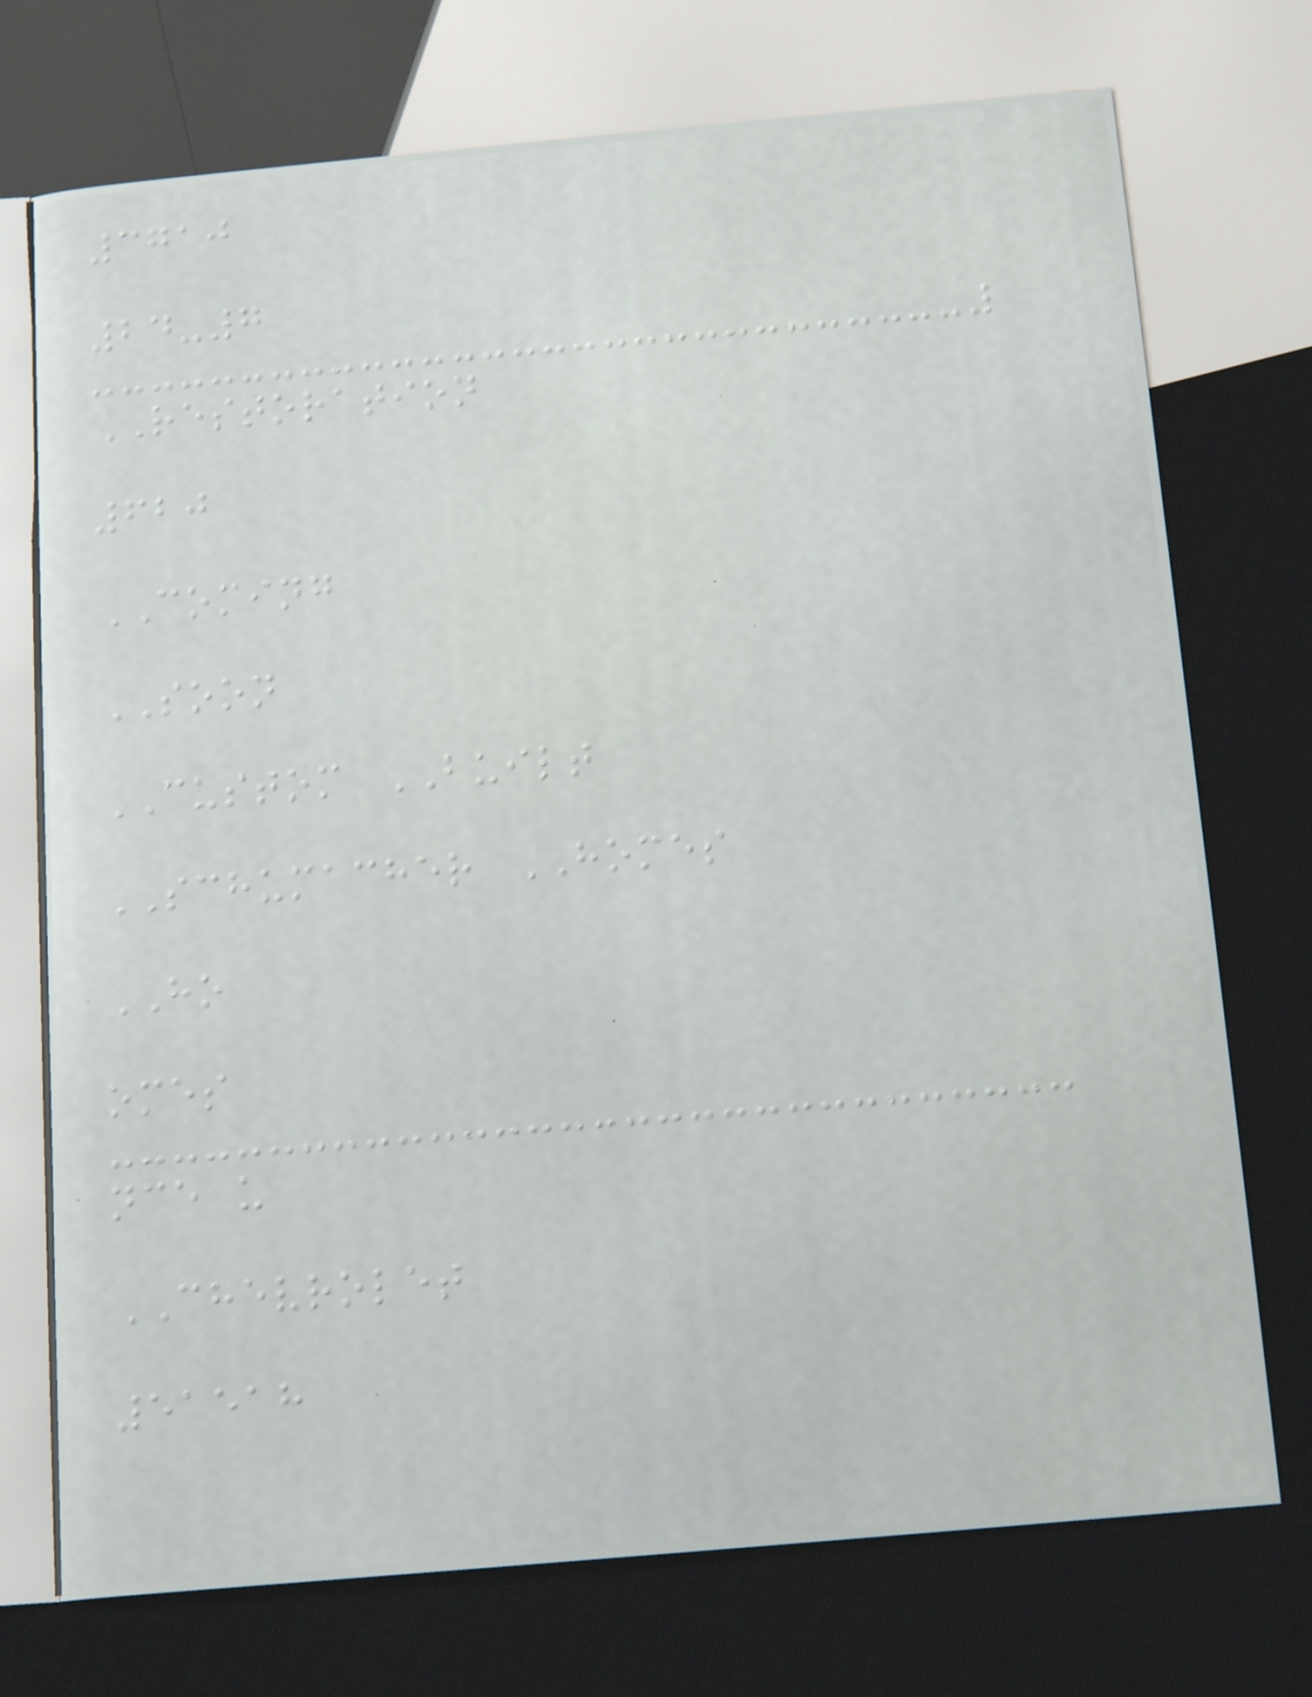3710
24-7
RESTORATION
620
COMING
SOON
CUSTOM BUILT
SCHUMACHER HOMES
HO
omes
nce u
CHEVROLET
51518
